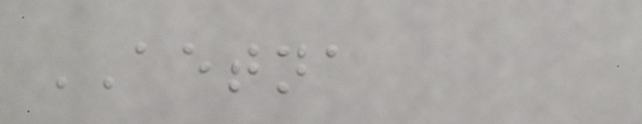AETNA
